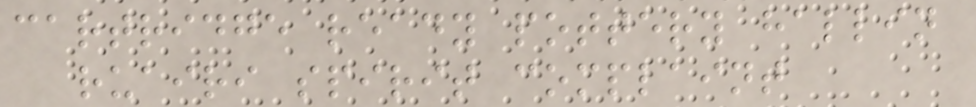cartridge ready pottery hallin
ruairi spirit complaint
